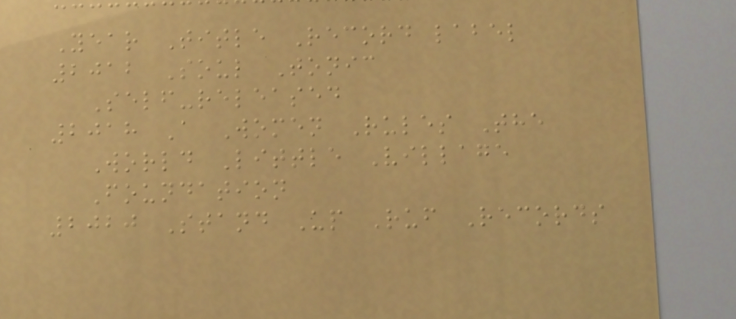Year Title Record label
2012 Soul Tonic
Self-released
2018 A Women Rules The
World Little Village
Foundation
2020 Stand Up Ruf Records
